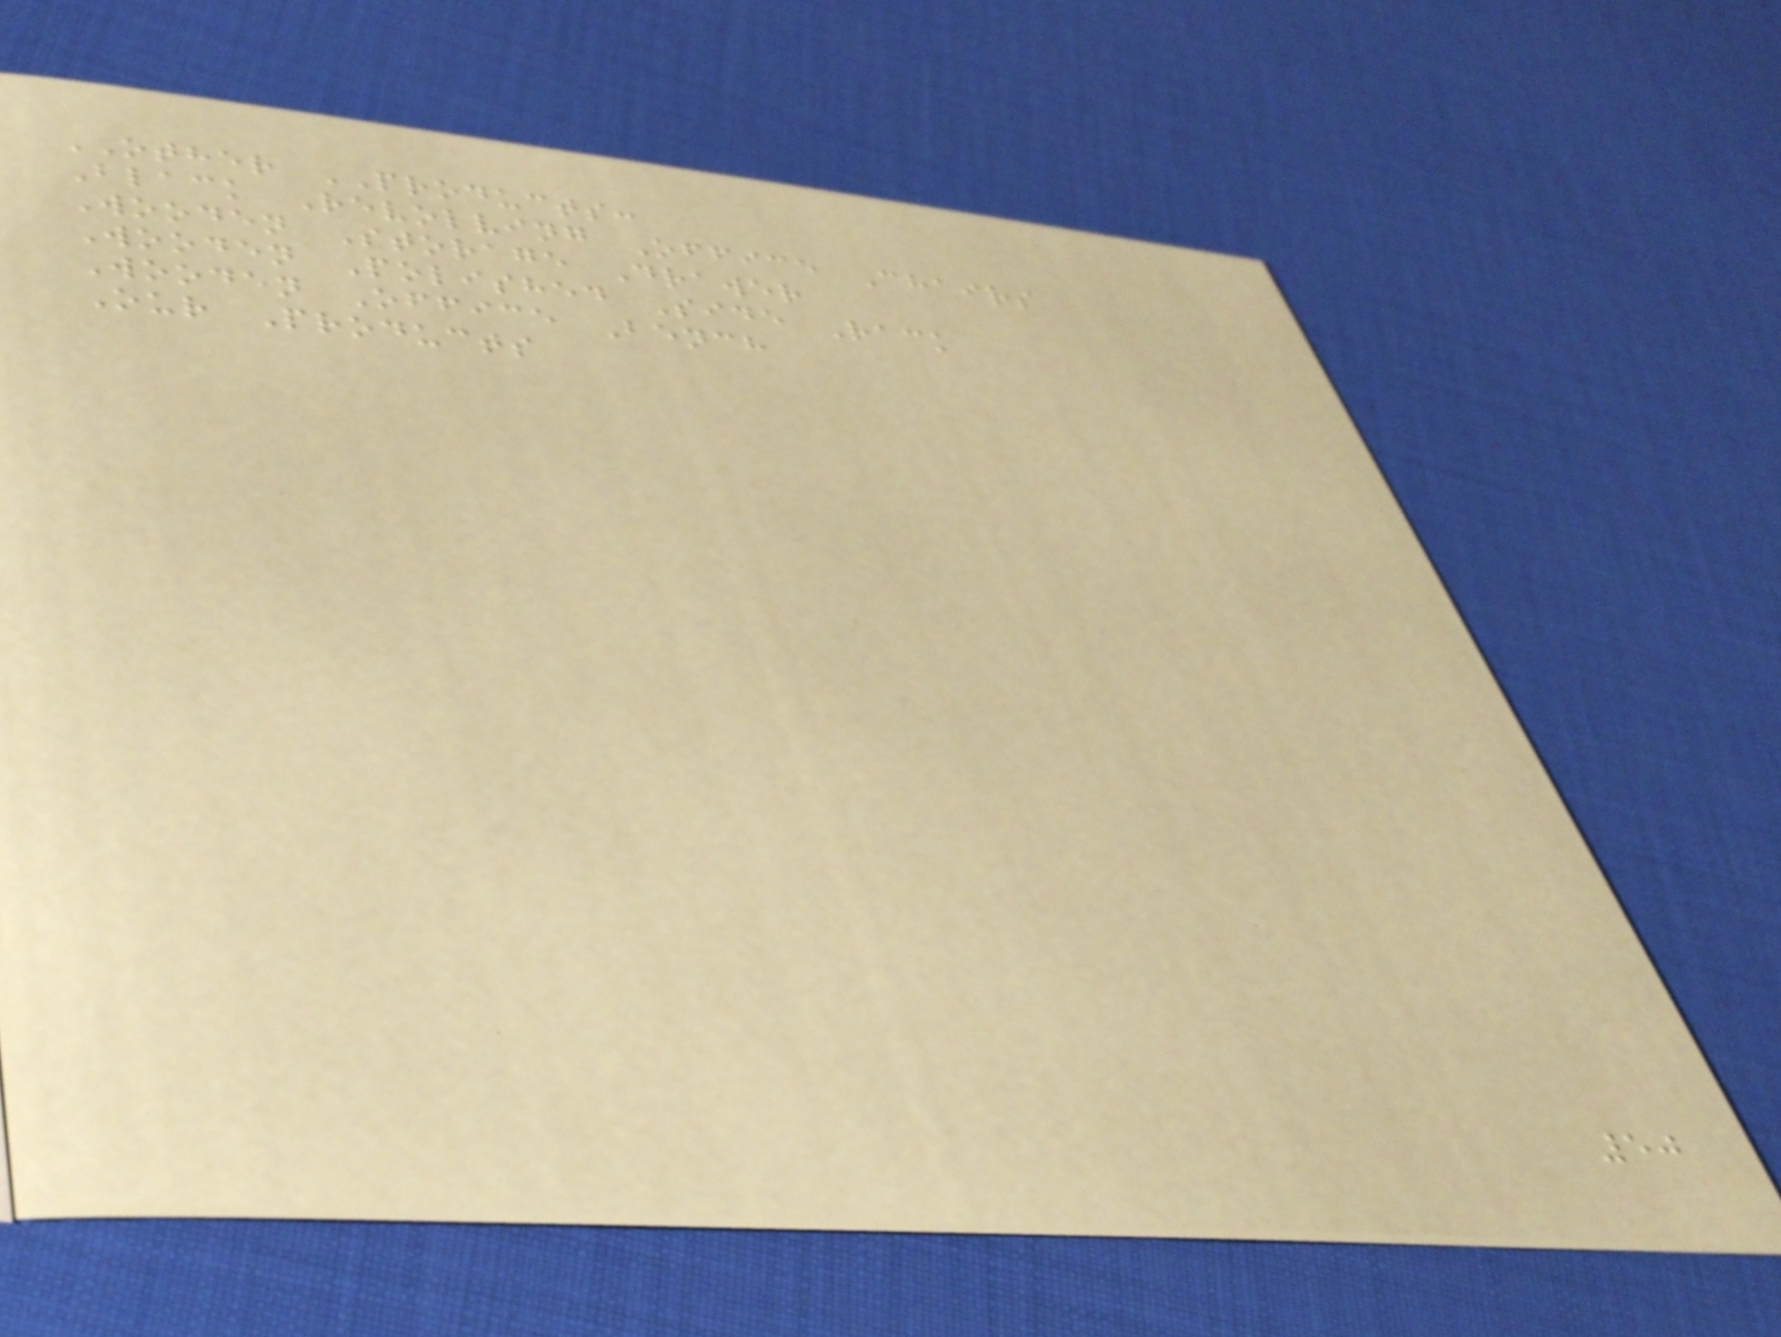OTHER PRODUCTS:
Black Revolving Office Chairs
Wooden Storage Drawer
Wooden Polished Side Rack
Wooden Office Bench
Our Products
50
